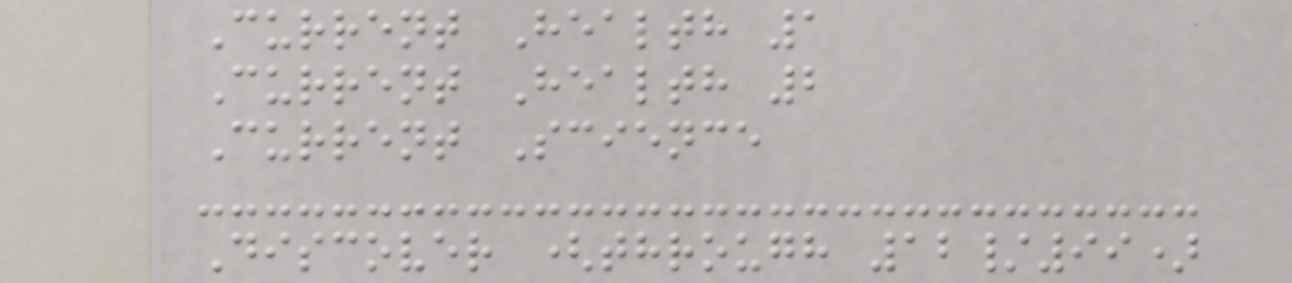Current Health 1
Current Health 2
Current Science
Discover (through 12/99)
